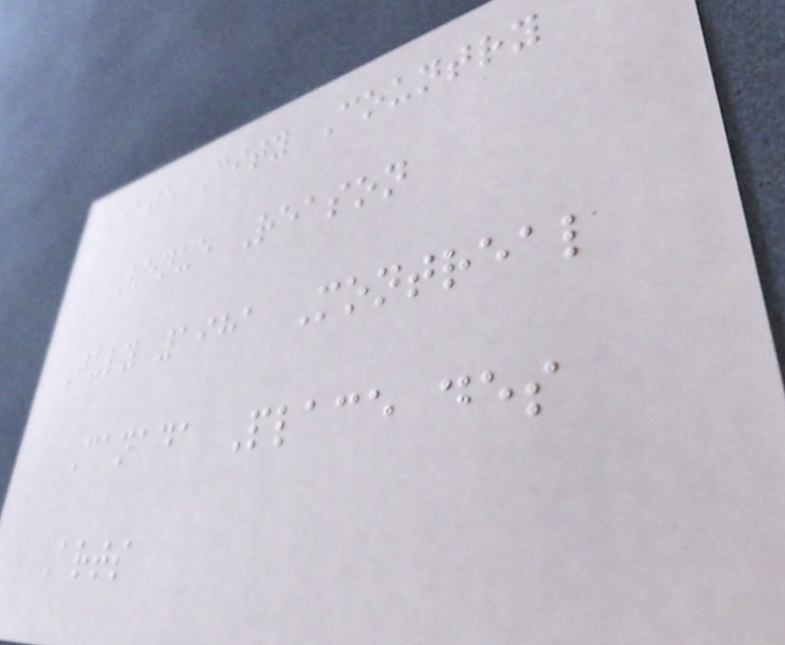Date City Country
Venue Reason
July 1981 Montreal
Canada Place des
Arts
